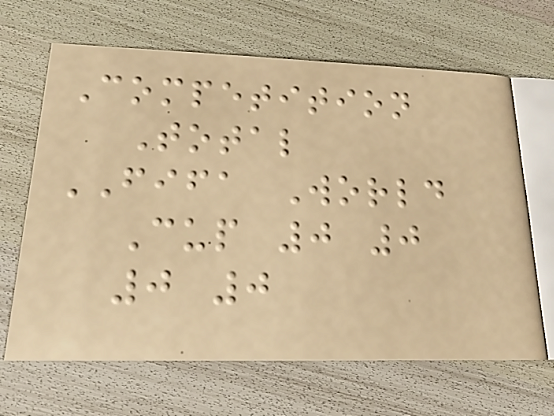Competition
Total
FIFA World
Cup 0 0
0 0
